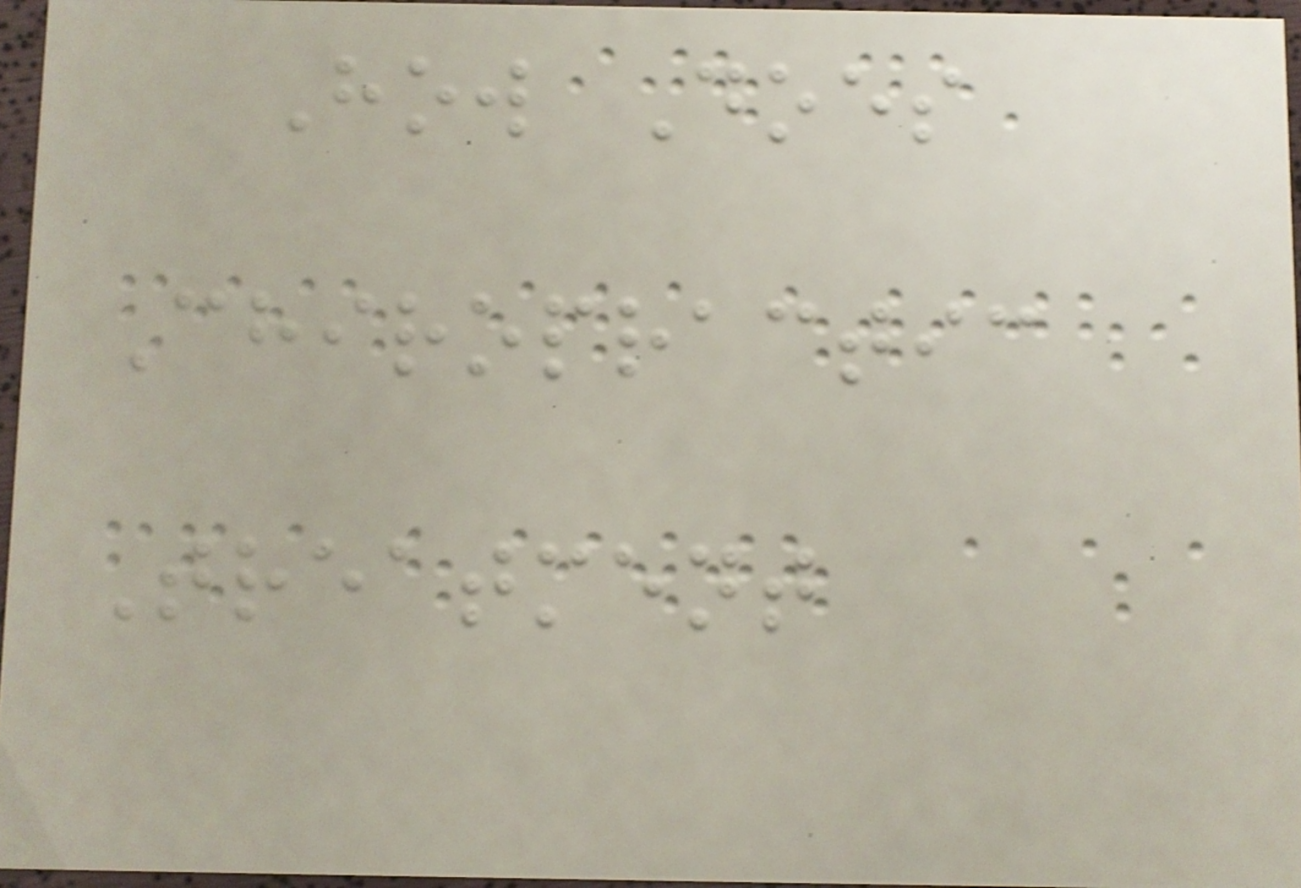How Does
Chiropractic
Treatment
